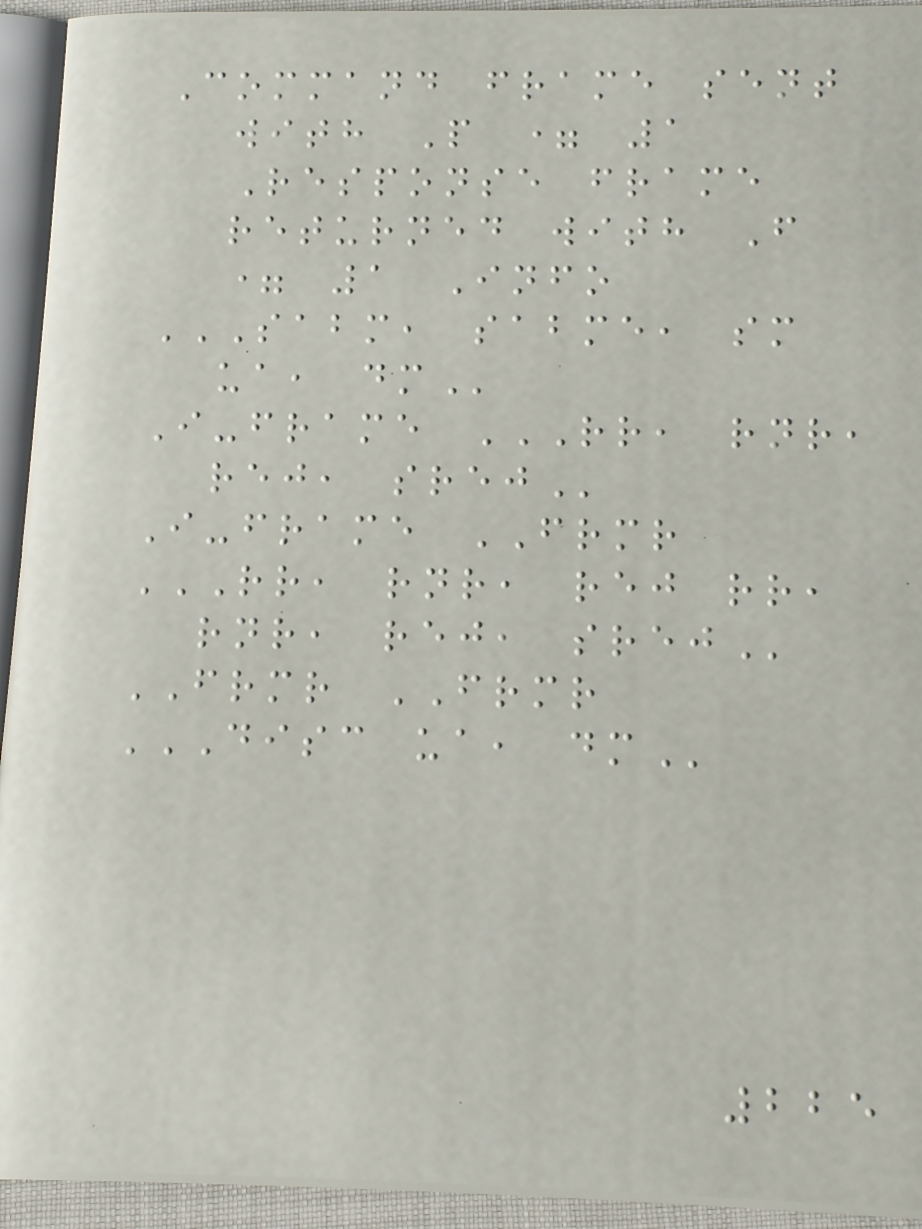Command frame sent
with P = 1
Response frame
returned with F
= 1 Info
SABM, SABME, SM
UA, DM
I-frame RR, RNR,
REJ, SREJ
I-frame FRMR
RR, RNR, REJ RR,
RNR, REJ, SREJ
FRMR FRMR
DISC UA, DM
225
